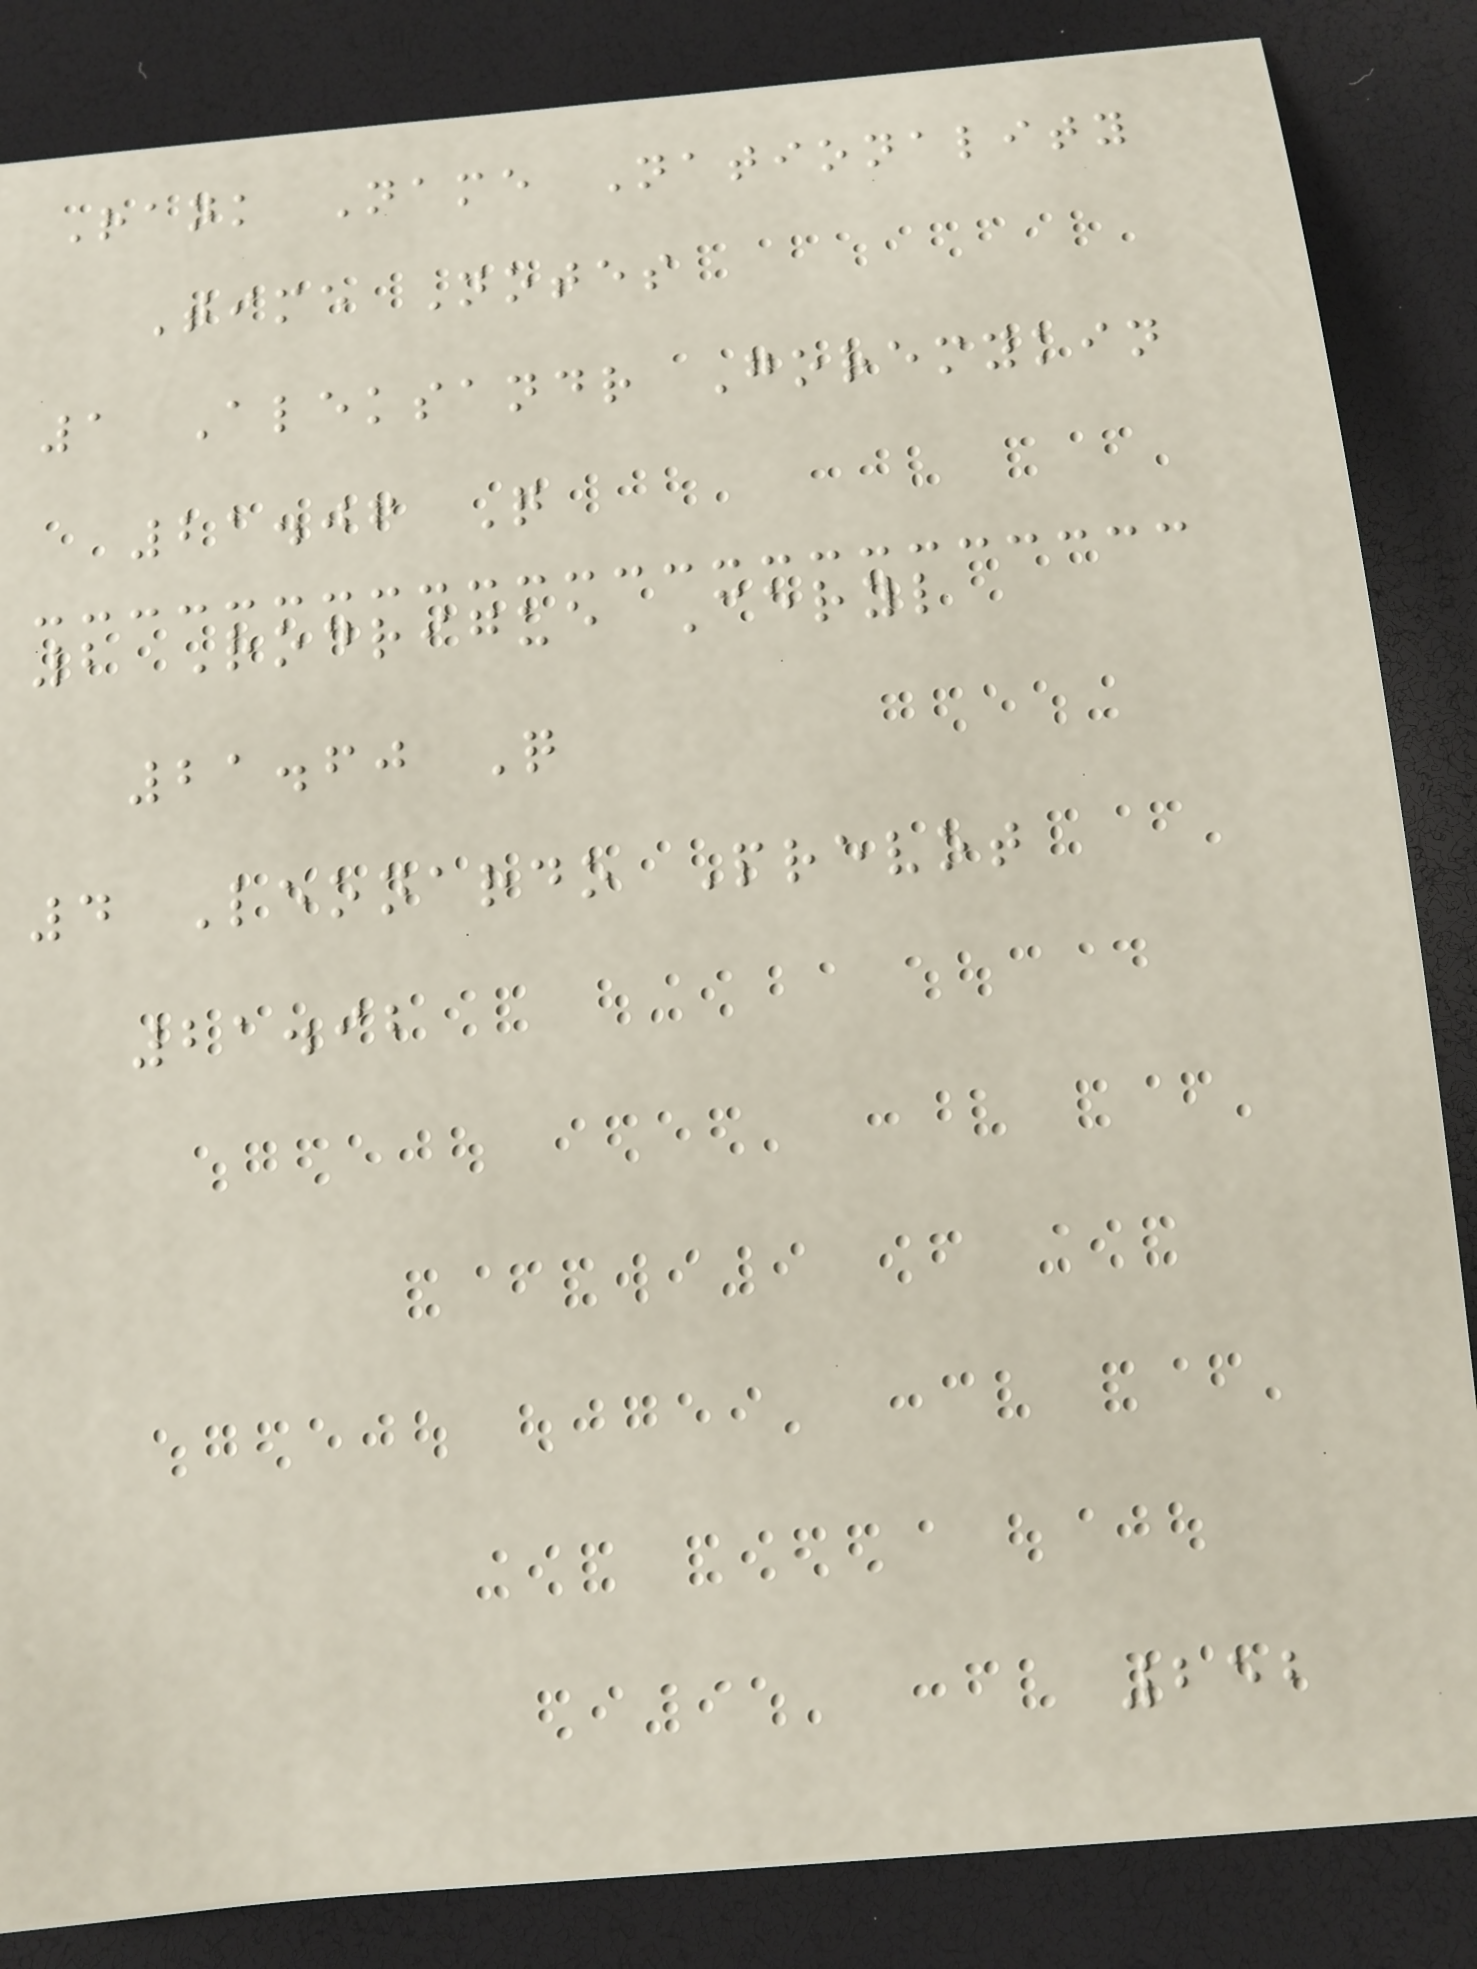Rank Name Nationality
Time Notes
1 Aleksandr Goremykin
21.06 Q
2 Rodrigue Ceryl
21.60 Q
4 Leonardo Prevot
21.92
252
